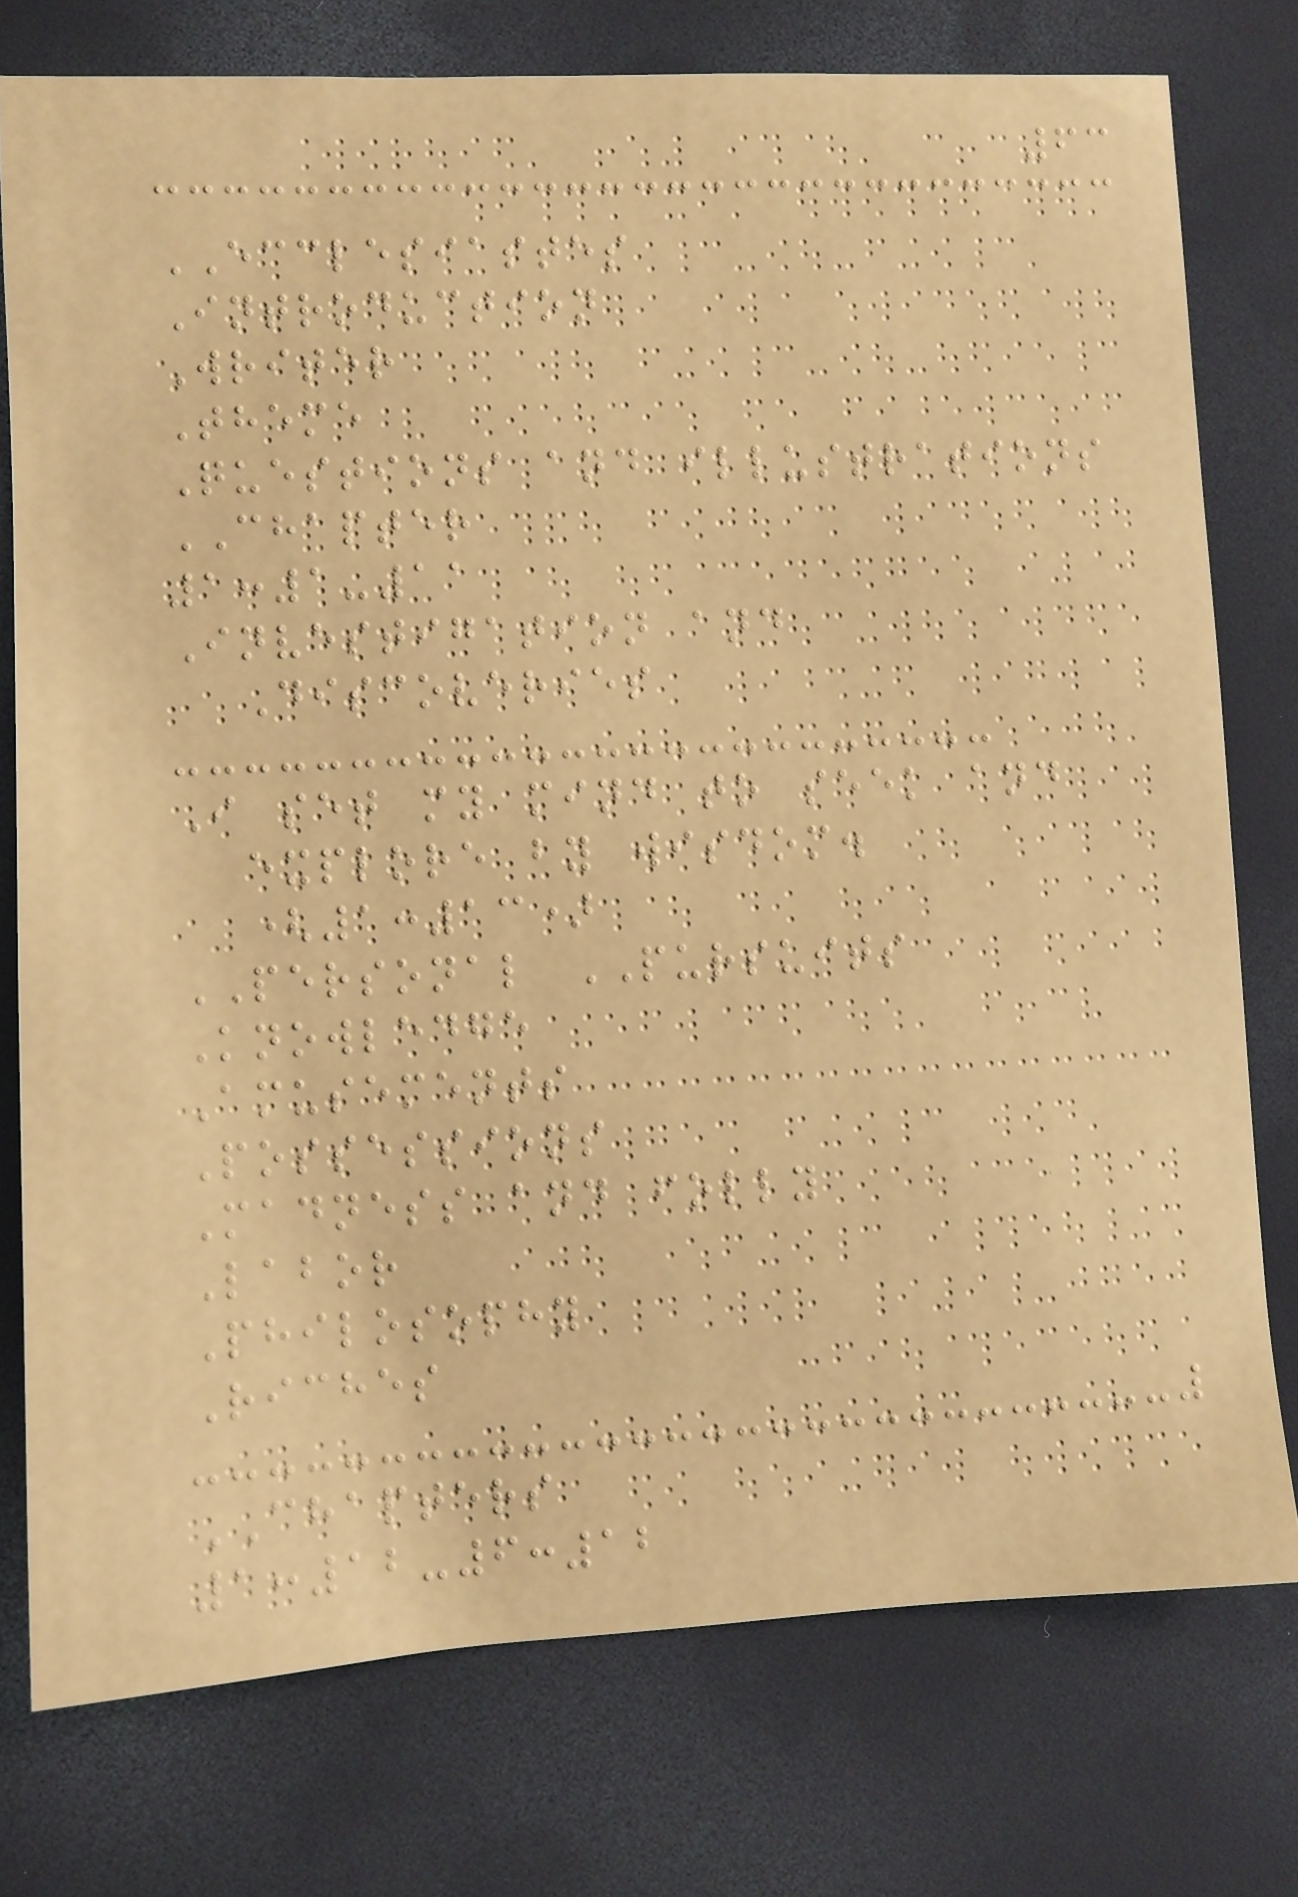63
ECCLESIASTES
Introduction
Writer
Theme
Questions and illustrations
CHAPTER
1:1-11
Investigation and
Discoveries
I set my mind to seek and
explore by wisdom.
(1:13)
PERSONAL PURSUITS
Knowledge
Amusements
Possessions
Madness and folly
Labor
Philosophy
Riches
CHAPTERS
1:12-6:12
